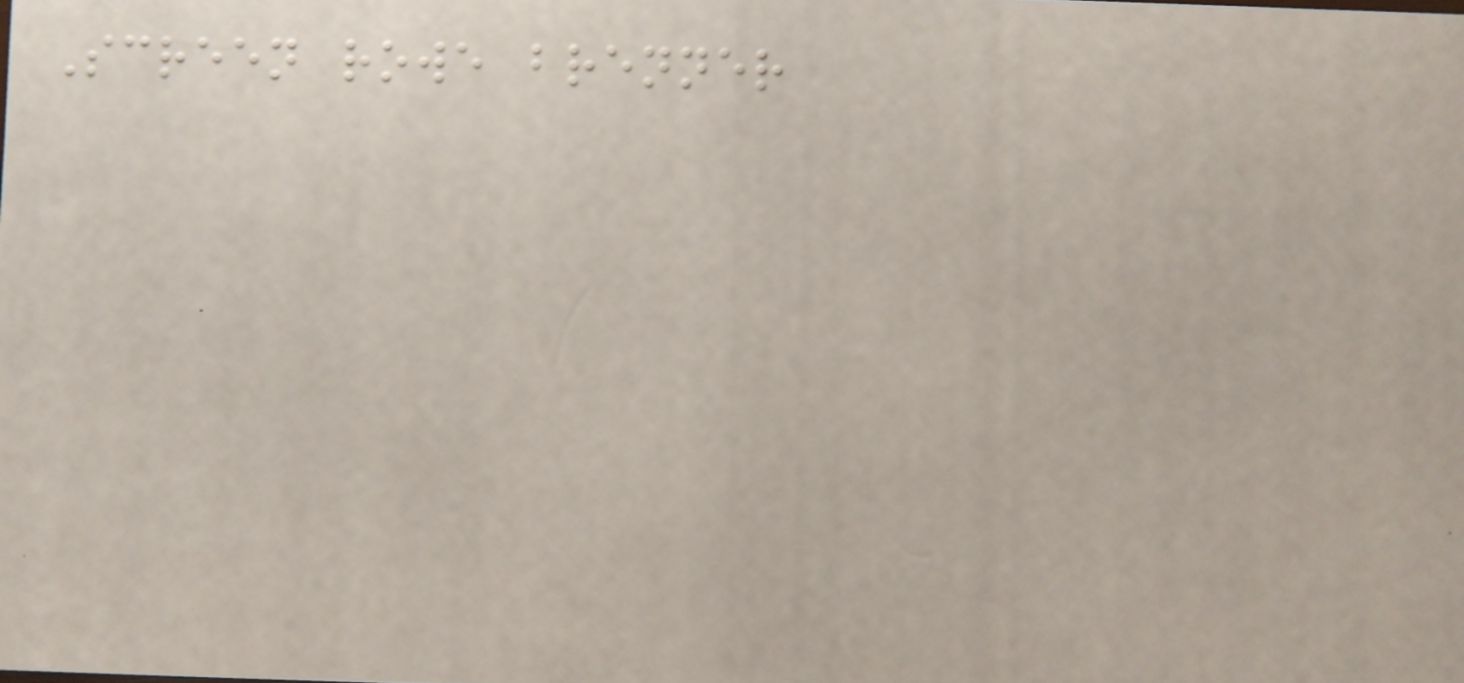Screen rowe brenner
